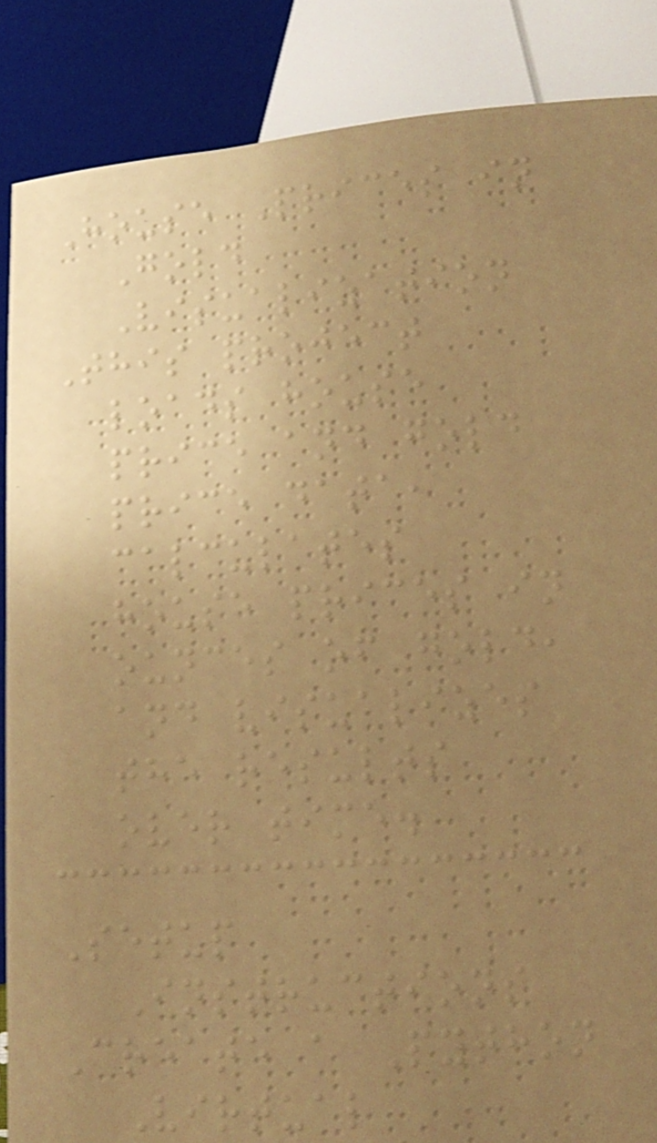House Prices in
Gold
Visualization
This project
loads house
price and gold
price data,
calculates
house prices in
ounces of gold,
and visualizes
the results
over time.
Setup
Instructions
Create a Python
Virtual
